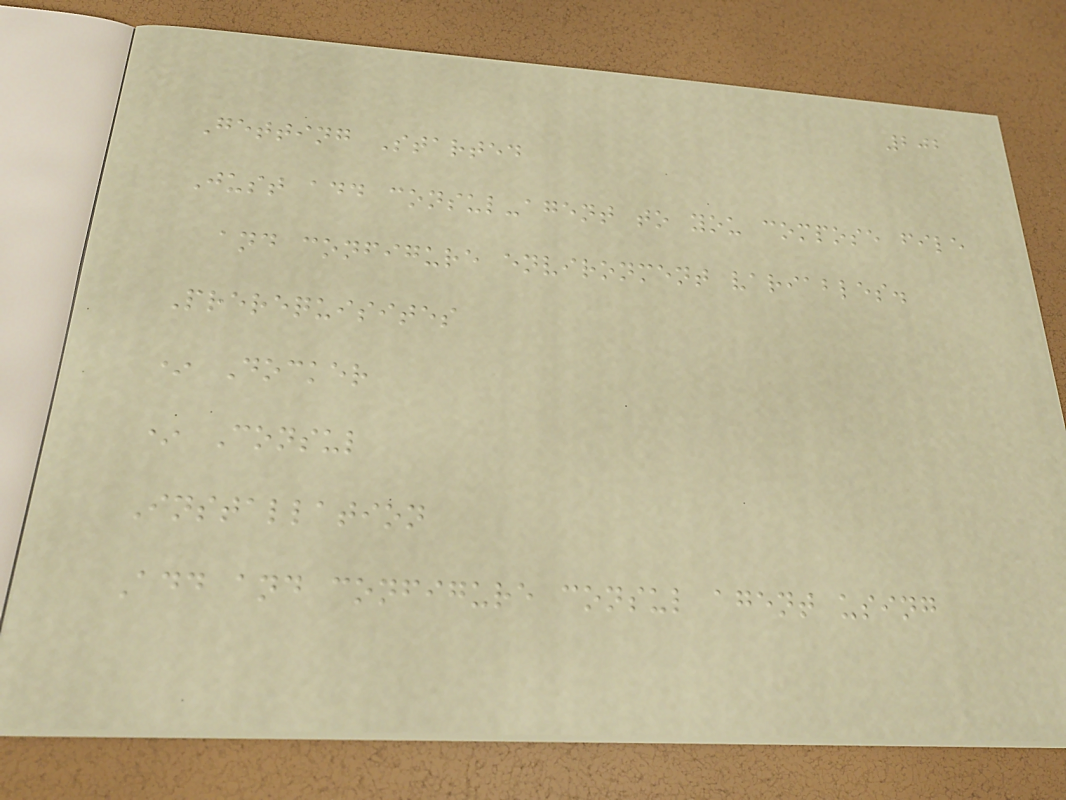202
Getting Started
Just add consul-agent to you compose file
and configure environment variables.
Prerequisites
* Docker
* Consul
Installation
Add and configure consul agent using
